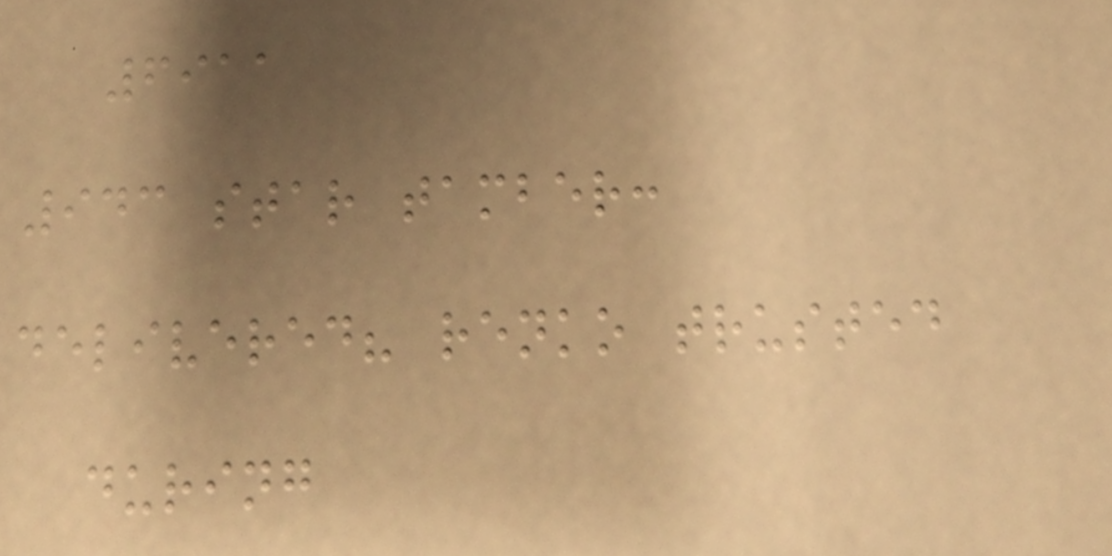6911
943 star tamber:
delivered? renko trusted
during
